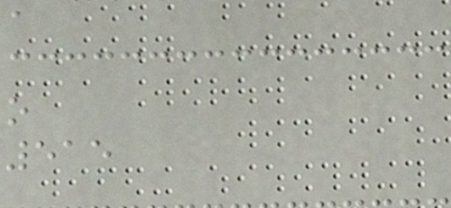a
o
515
